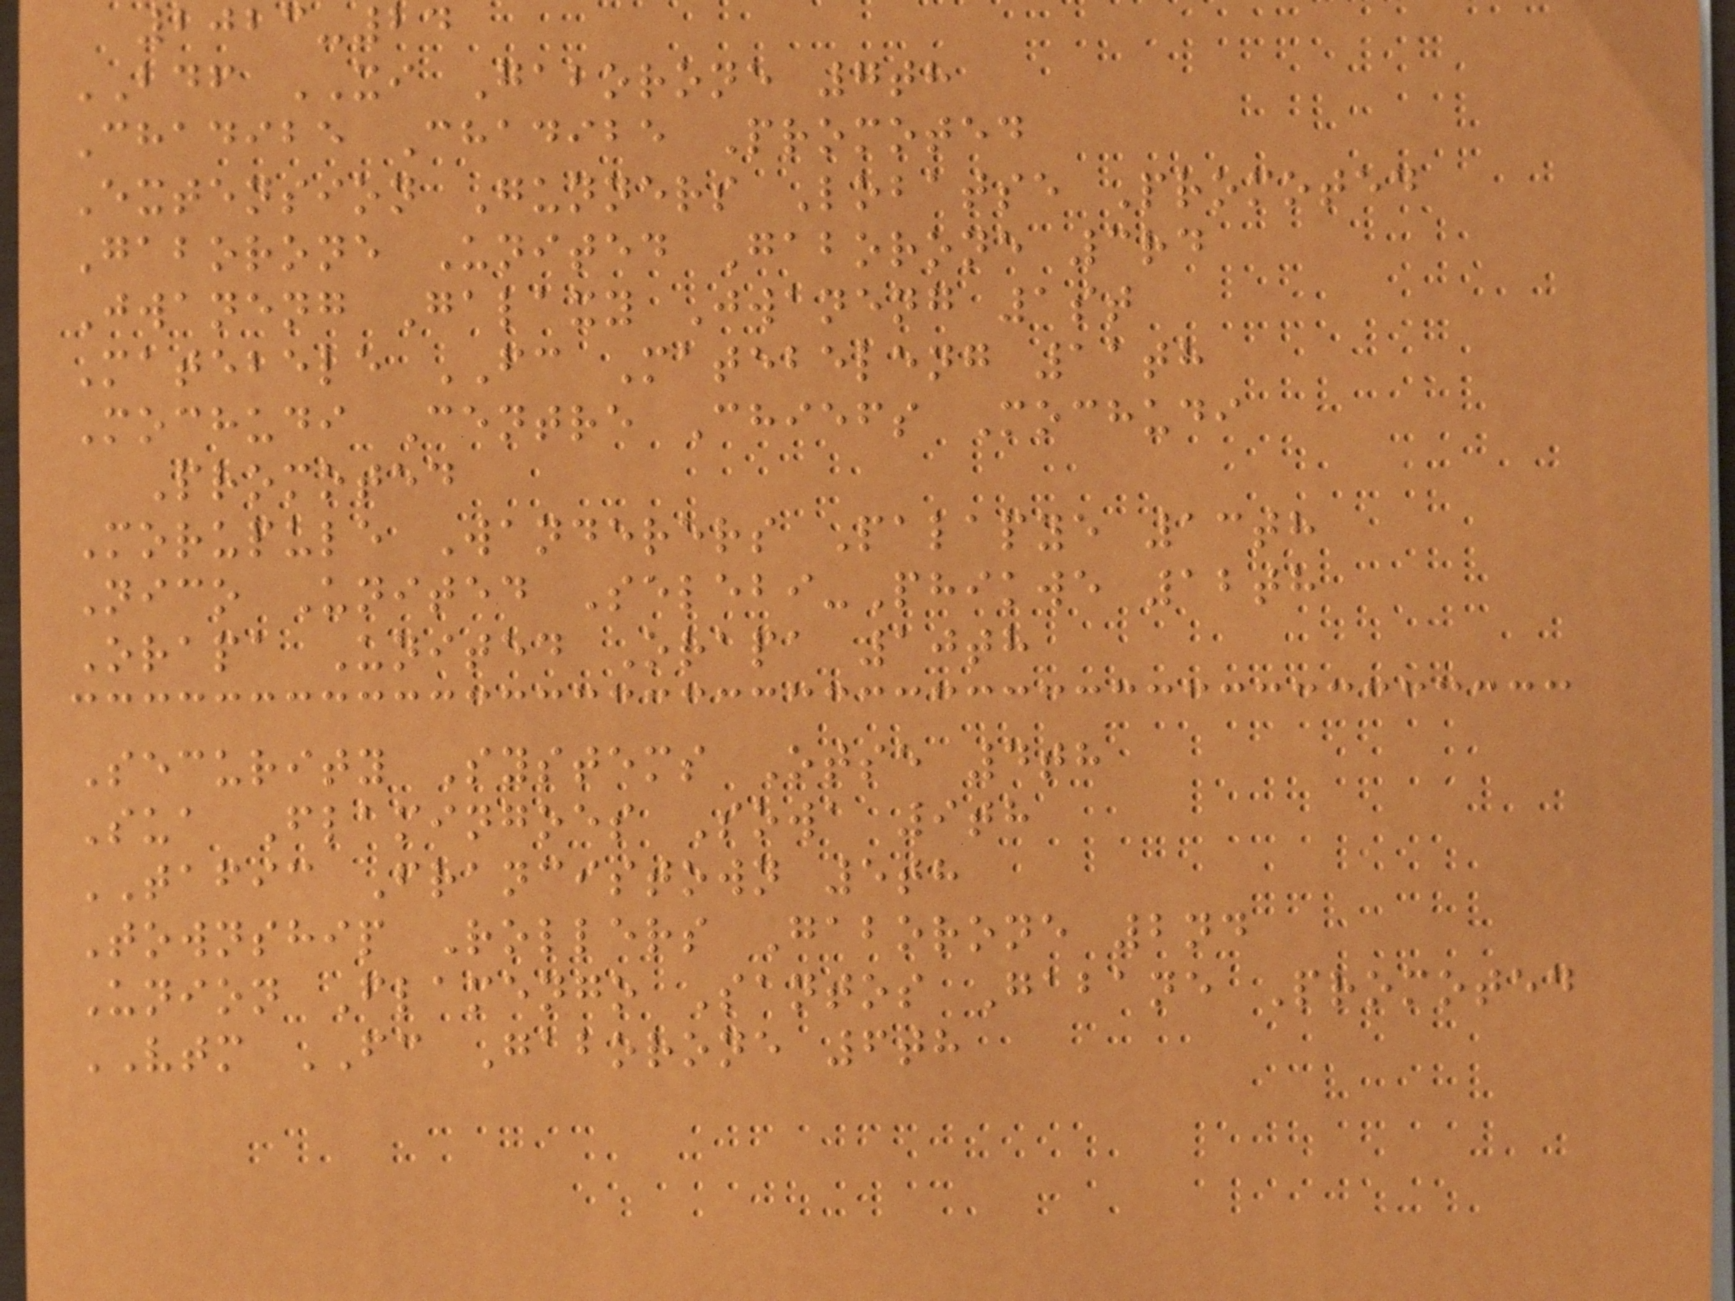2023-24
BDF XI Gaborone 7th
Chadibe Chadibe Promoted
Extension Gunners Lobatse Promoted
Gaborone United Gaborone 3rd
Jwaneng Galaxy Jwaneng 1st
Matebele FC Matebeleng 11th
Mochudi Centre Chiefs Mochudi
Promoted
Morupule Wanderers Palapye 13th
Nico United Selebi-Phikwe 12th
Orapa United Orapa 10th
Security Systems Otse 4th
Sua Flamingoes Sowa 9th
TAFIC Francistown 5th
Township Rollers Gaborone 2nd
Union Flamengo Santos Gabane Promoted
VTM FC Gaborone 6th
